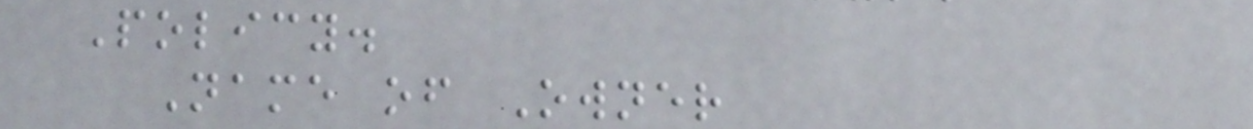Policy.
Name of Owner
